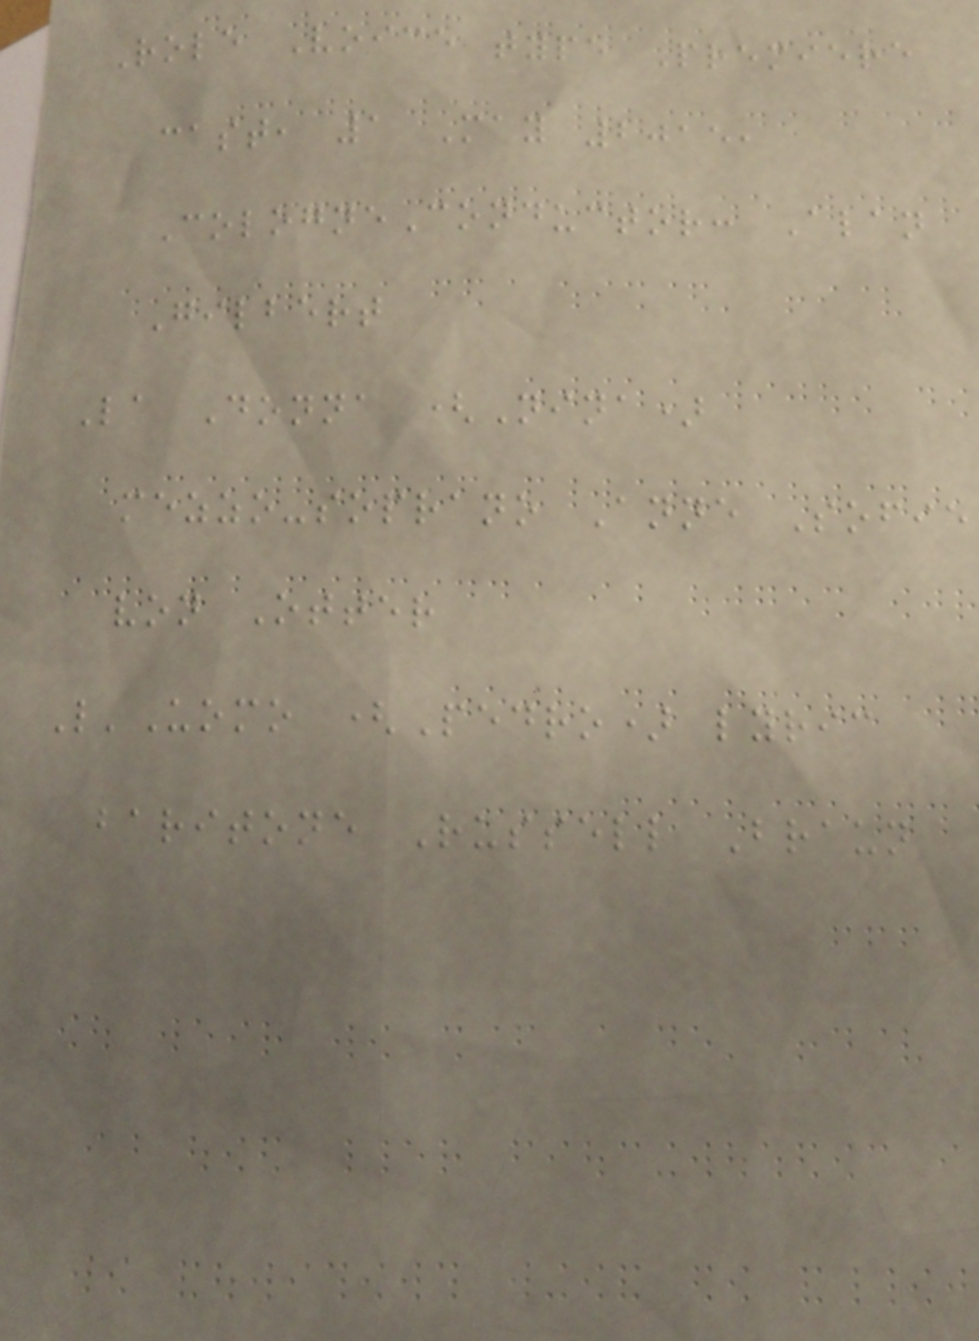Role Voice type Premiere
cast, 1 May 2015,
CologneConductor: Alan
Gilbert
La Donna (Nina)
mezzo-soprano Anne Sofie
von Otter
L'Uomo (Pedro) lyric
baritone Russell Braun
